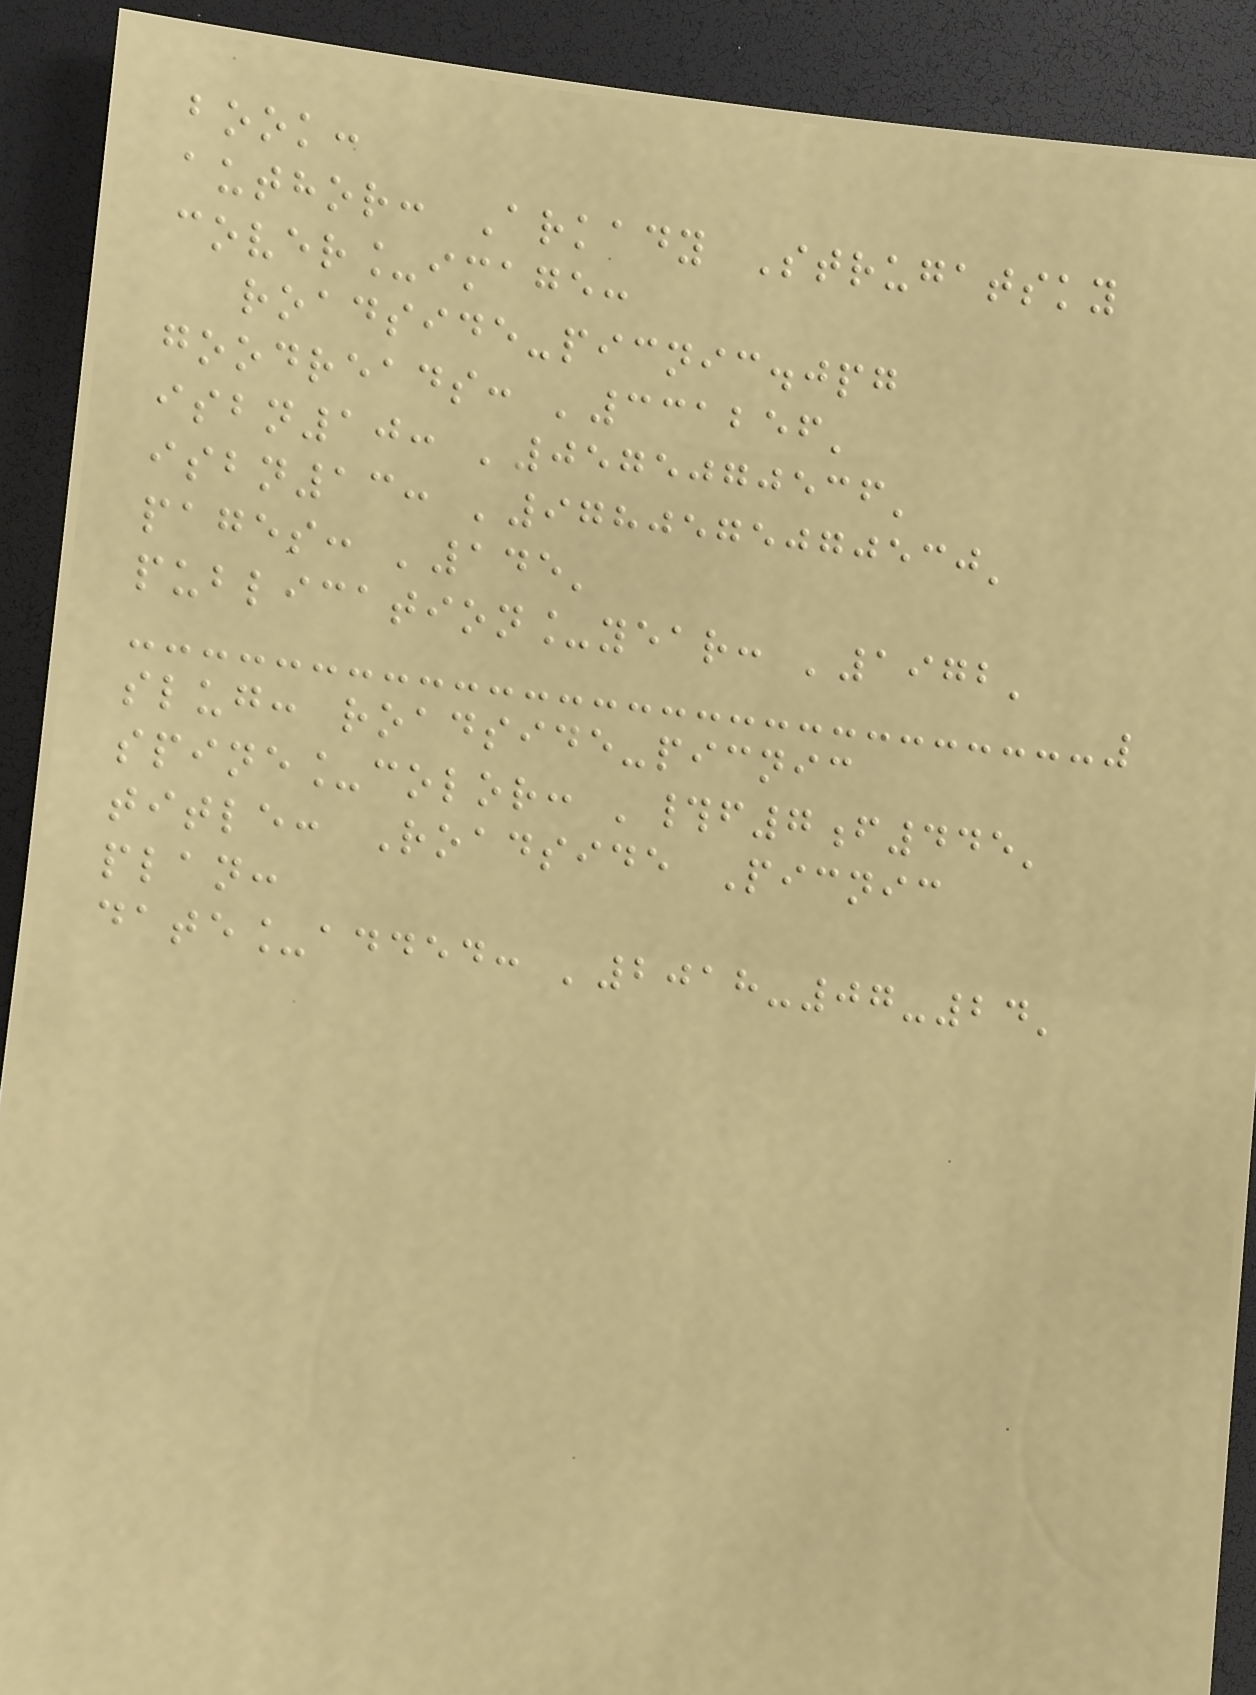book:
author: Arkady Strugatsky
cover_image:
roadside-picnic.jpg
goodreads: '331256'
isbn10: '0575070536'
isbn13: '9780575070530'
pages: '145'
publication_year: '1972'
slug: roadside-picnic
spine_color: '#f7f445'
title: Roadside Picnic
plan:
date_added: '2018-07-24'
